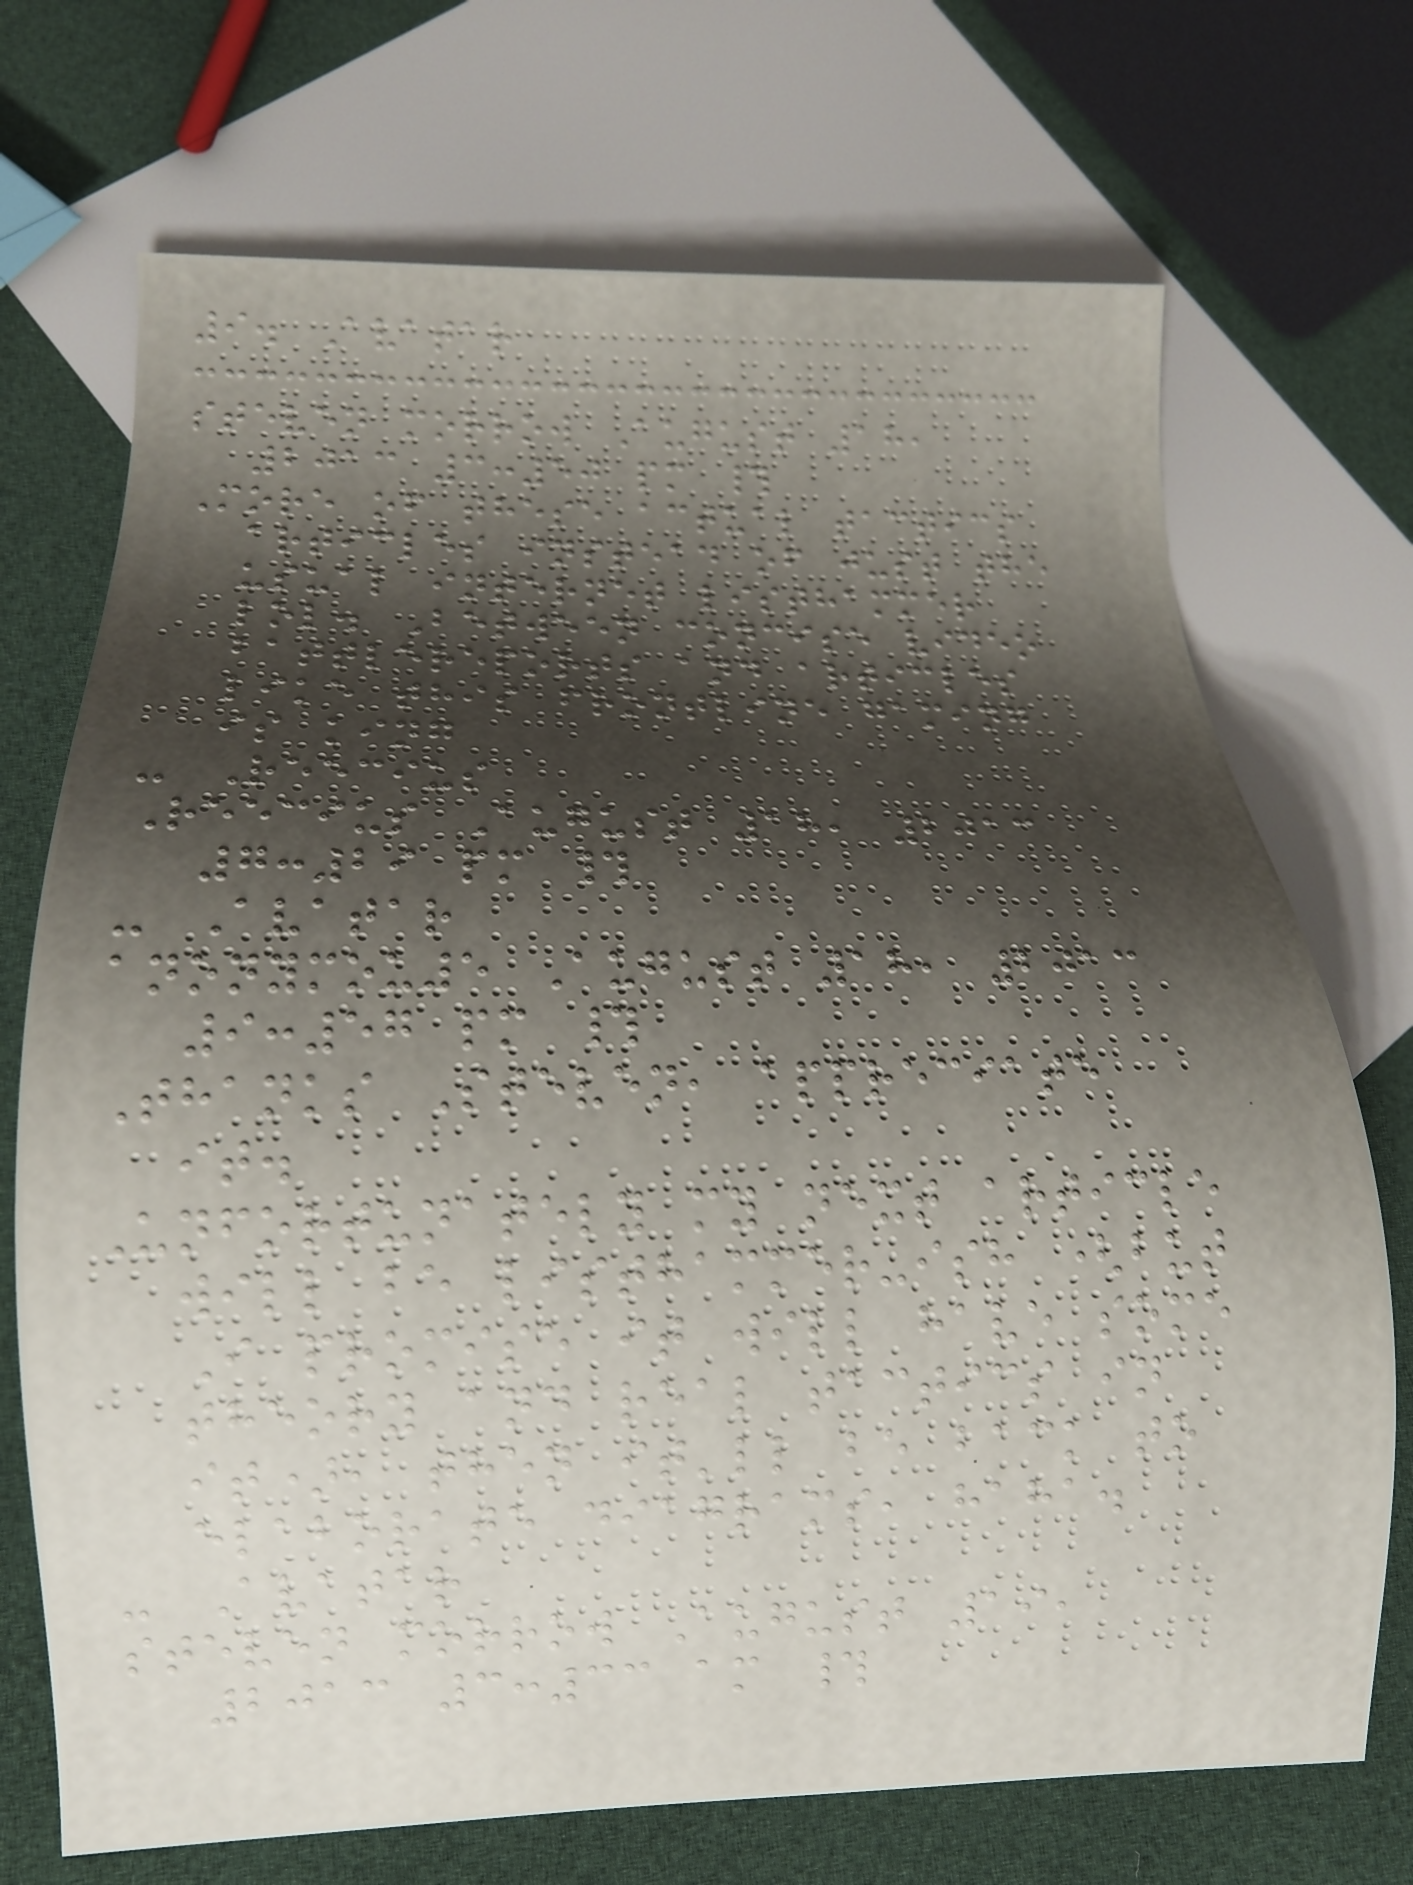9. Avatar
steven morrow August 18,
2013 3:50 pm #
More of these actual tactics
articles instead of just the
usual internet listhammer
lol. Between concise video
battlereports and articles
like this frontline gaming
is king
- Reecius
Reecius August 18, 2013
7:29 pm #
- Avatar
anonymou5 August 18, 2013
9:57 pm #
Thanks Steven, appreciate
it.
Unfortunately my next article
will be listhammer-ish (but
I promise it will have some
theory and real tactics in
it), then it'll be back to
elaborate diagrams, haha.
- Avatar
steven morrow August 19,
2013 3:33 am #
